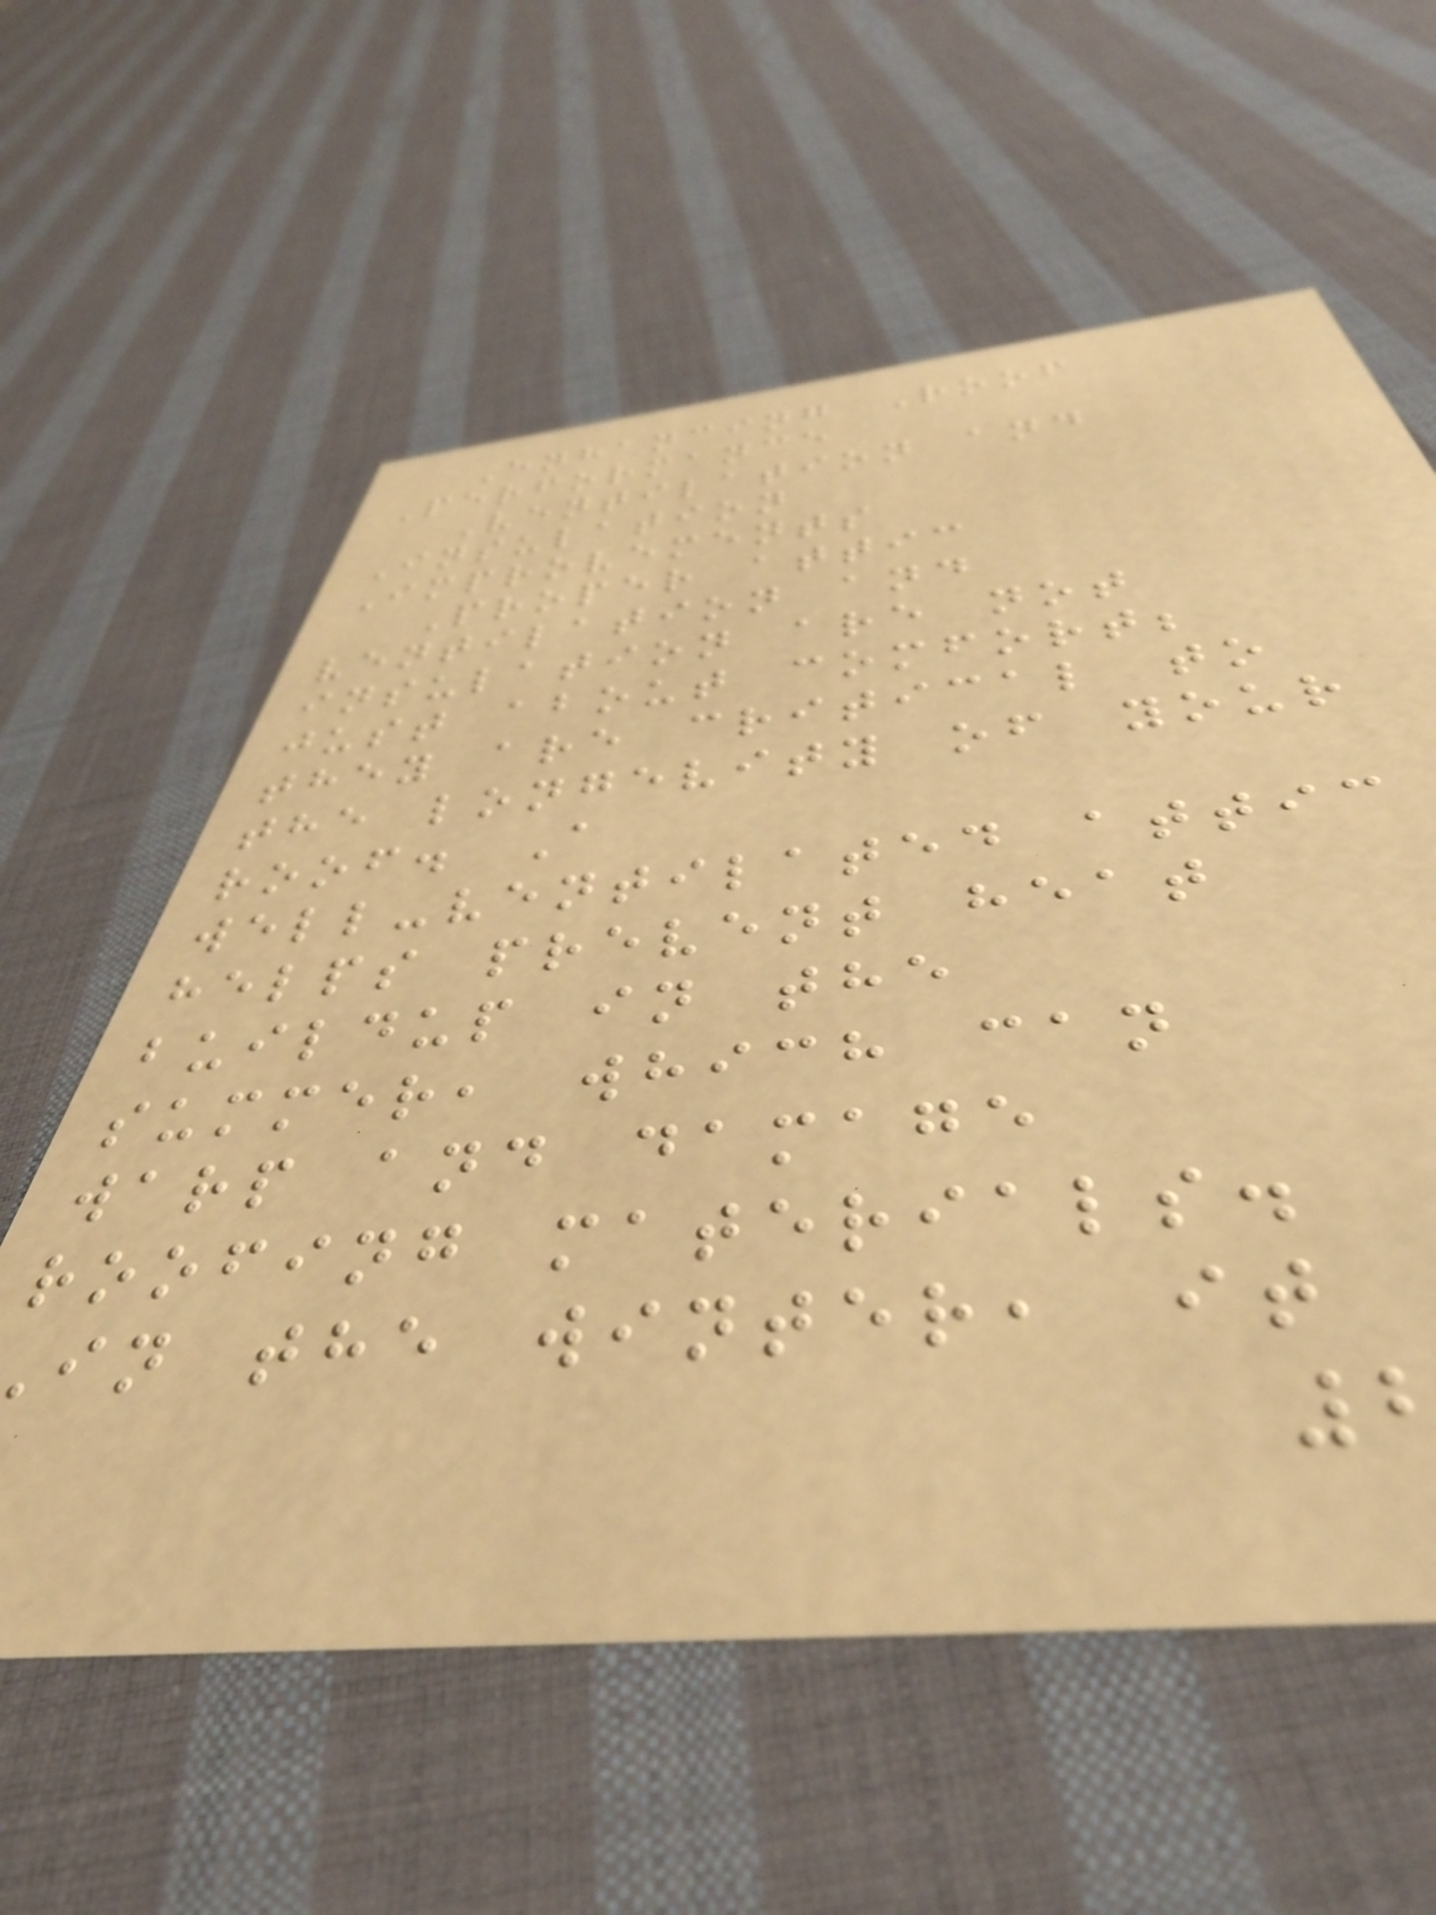Enhancing Roof
Performance
Ventilation and
Insulation
Improvements
Proper attic
ventilation and
insulation are not
just about comfort;
they are critical to
the longevity of your
roof. A
well-ventilated attic
helps prevent heat
buildup in the
summer, which can
warp and damage
roofing materials.
in the winter, it
